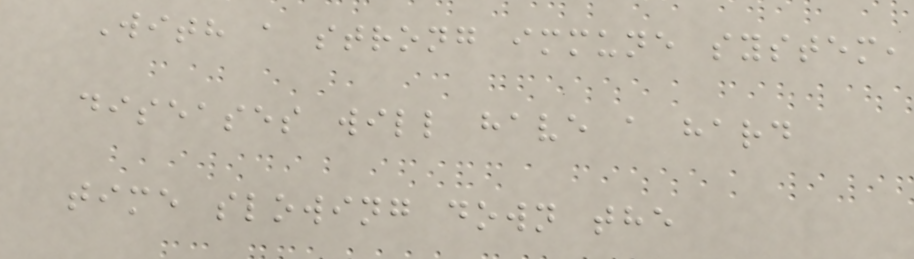With a strong immune system,
diseases will have a hard
time slowing down the
